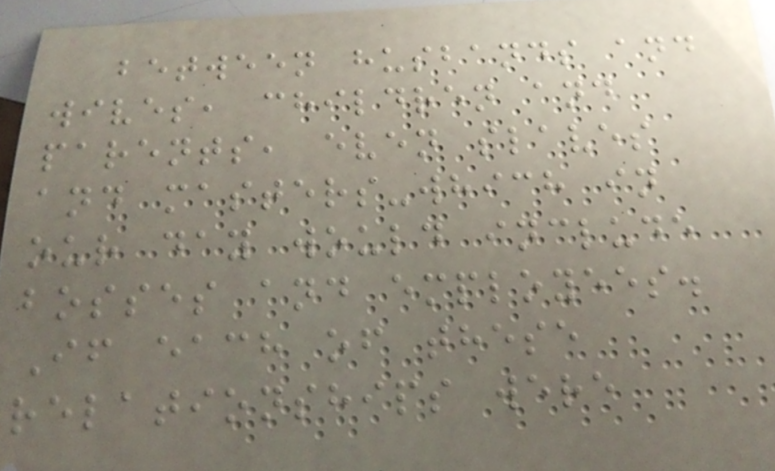between husbands and
wives, children and
parents, even slaves
and masters-which in
our day would include
bosses and employees.
If each of these
relationships were
